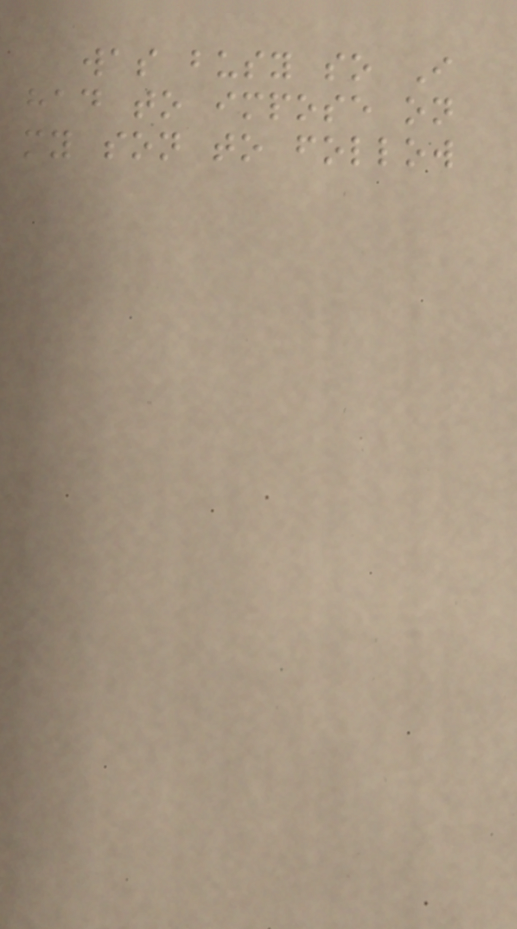was busy so I
had to impose on
my son to follow
